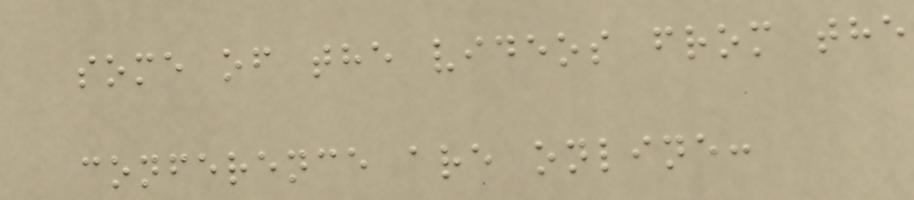some of the videos from the
conference are online:
